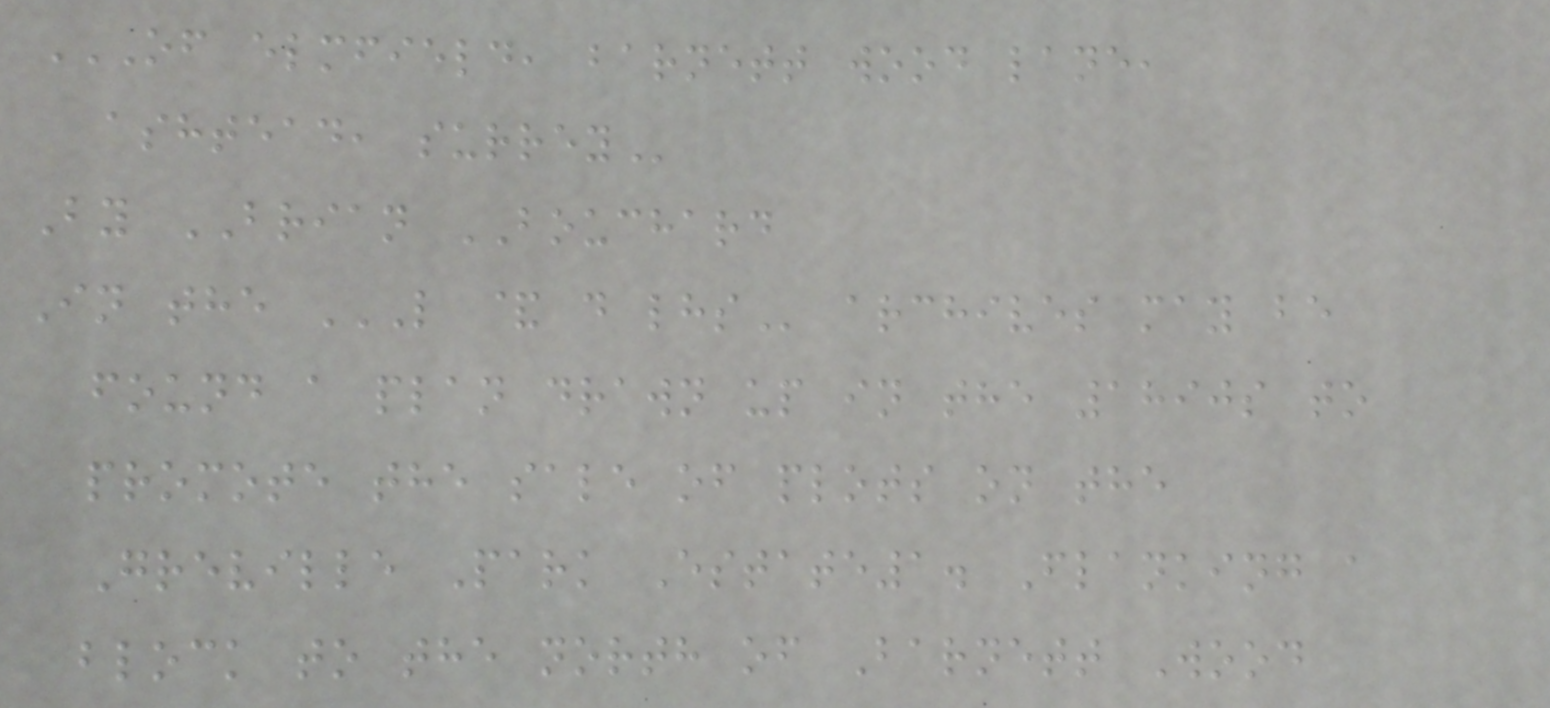OF ELMFIELD, BARNETT WOOD LANE,
ASHTEAD, SURREY
By BRIAN BOUCHARD
In the L & D LHS archives may be
found a plan drawn up in the 1890s to
promote the sale of plots on the
Greville Park Estate1. Flanking a
block to the north of Barnett Wood
